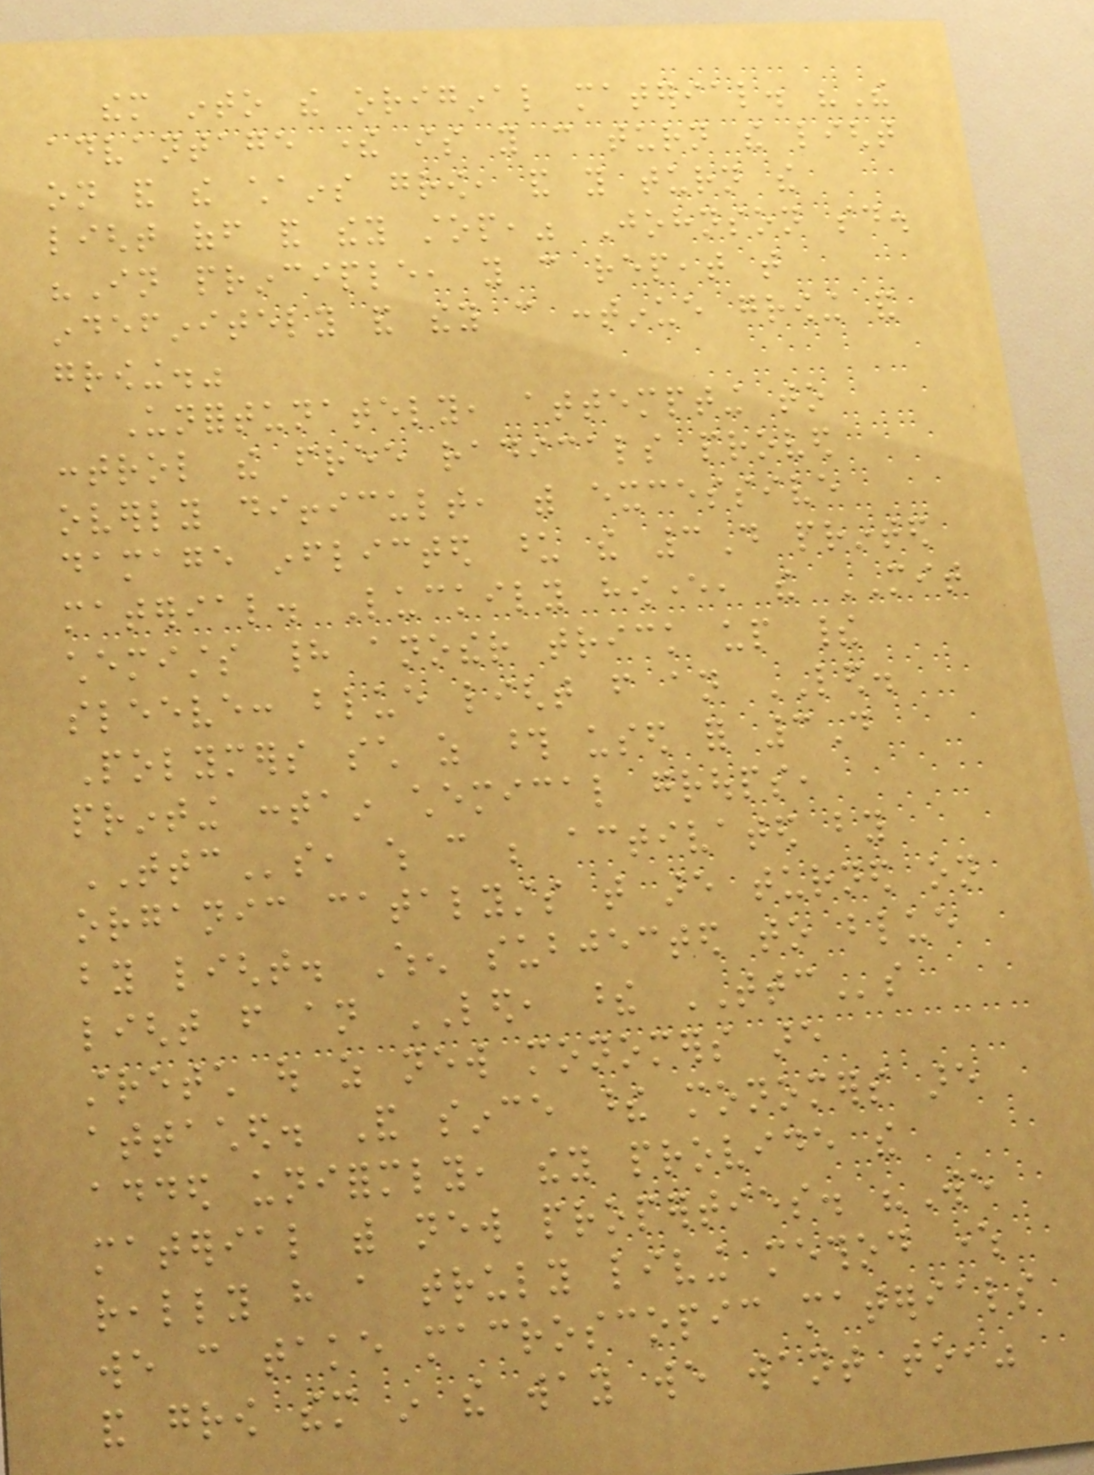them into the original material. "The
advantage there is you can turn the light
on and the chains grow, and you turn the
light off and they stop," Johnson said.
"In principle, you can repeat that
indefinitely and they can continue growing and
growing."
Unfortunately, attempting to
control the free radicals proved
overly difficult, with excessive
damage inflicted upon the 3D printed
material. Luckily however, the MIT
chemists had another trick up their
sleeve: blue light from an LED.
Polymers such as those used for 3D
printing contain chemical groups,
TTCs, which can be activated by
organic catalysts that are turned on
by light. When subjected to blue
light from an LED, these TTCs
stretch out as new monomers are
attached. And since these monomers are
added uniformly, they provide the
material with new properties. "We
really have a truly living method where
we can take macroscopic materials
and grow them in the way we want to,"
